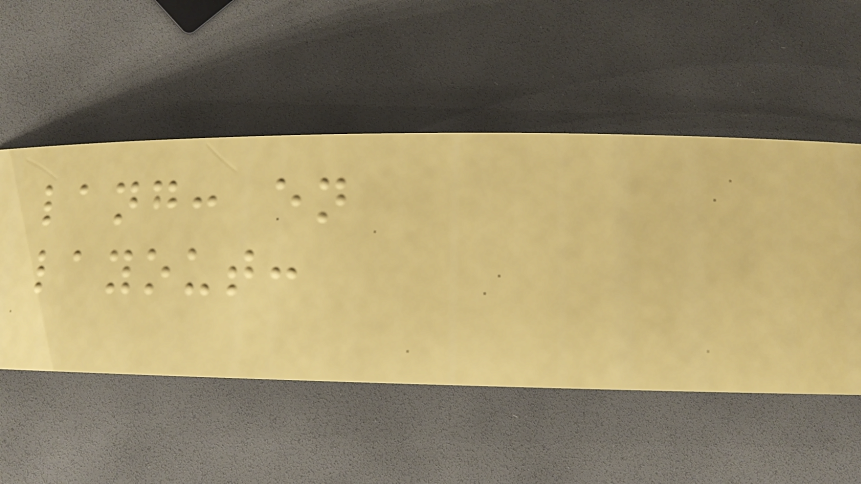lang: en
layout:
